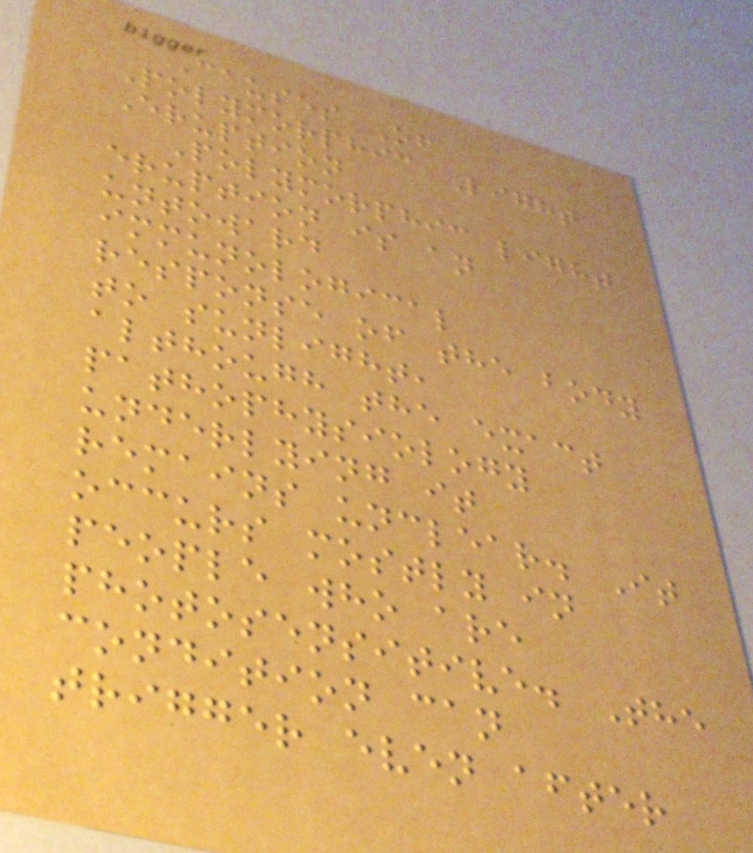Causes Of
Polymorphic Light
Eruption
Polymorphic light
eruption is an
untoward
immunological
response of the body
to sunlight,
although the exact
pathophysiology
underlying it
remains unclear. It
occurs mostly in
people who are
photosensitive. The
condition can
trigger even after
